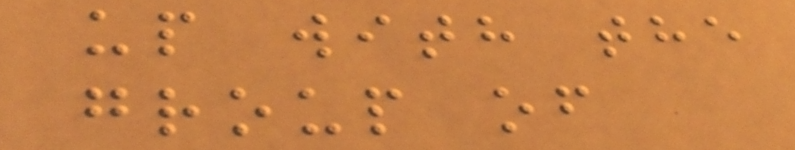up with the
group of
